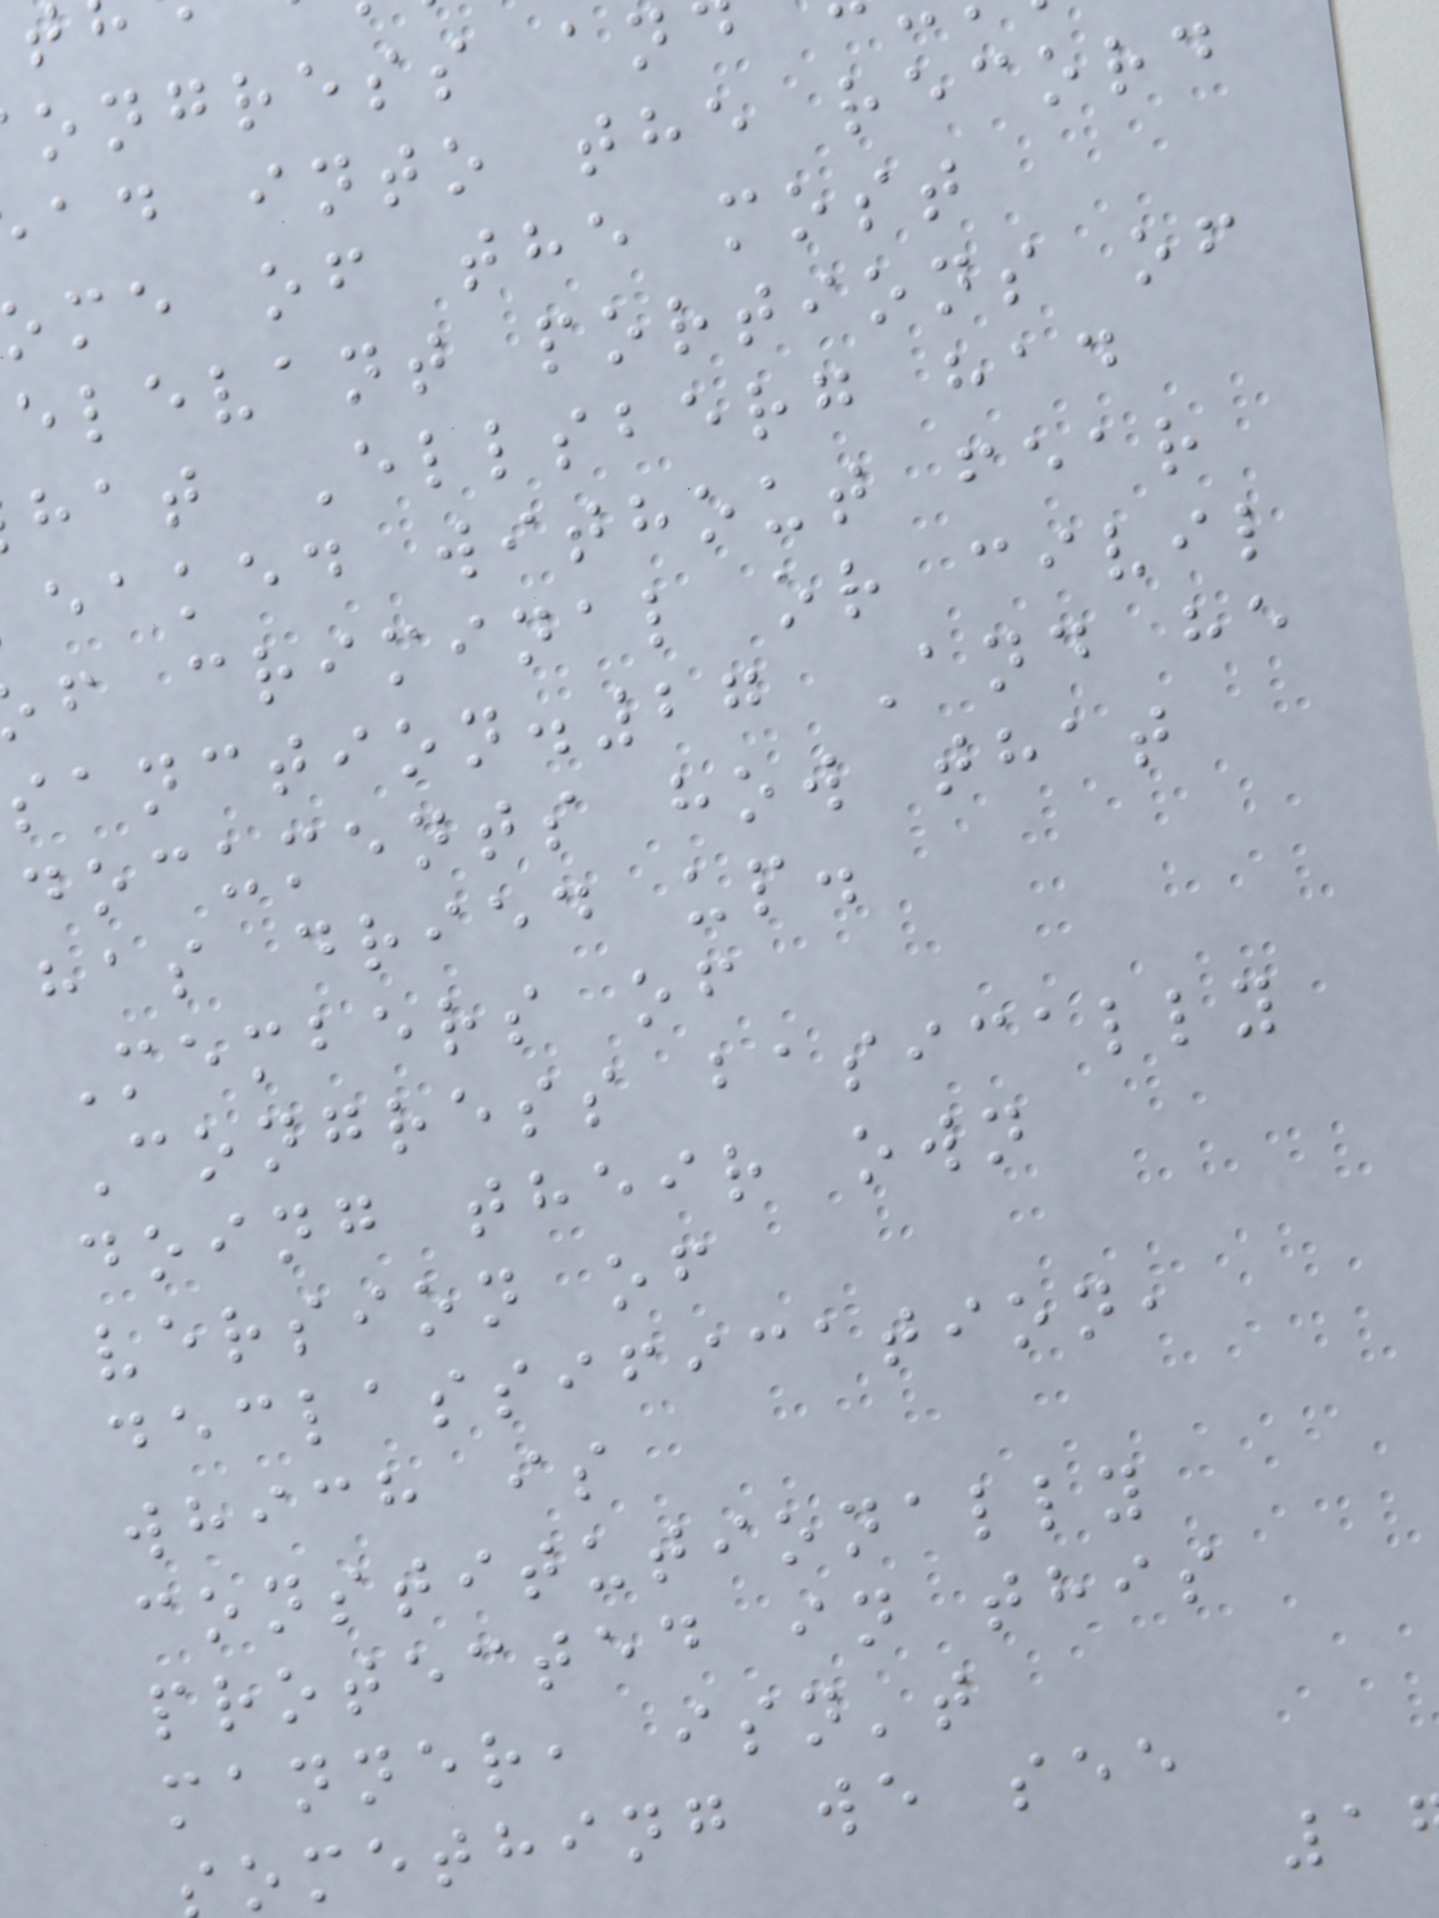ongress an
ad into the record
me of the most
elevant portions of
hat Ellsberg had
eaked without fear
f criminal or civil
sanction.27 And he
documents how that
has dried up.
Members of
Congress basically
doing their own
version of
declassification,
which is
constitutionally
protected in this
manner, isn't
omething we see
